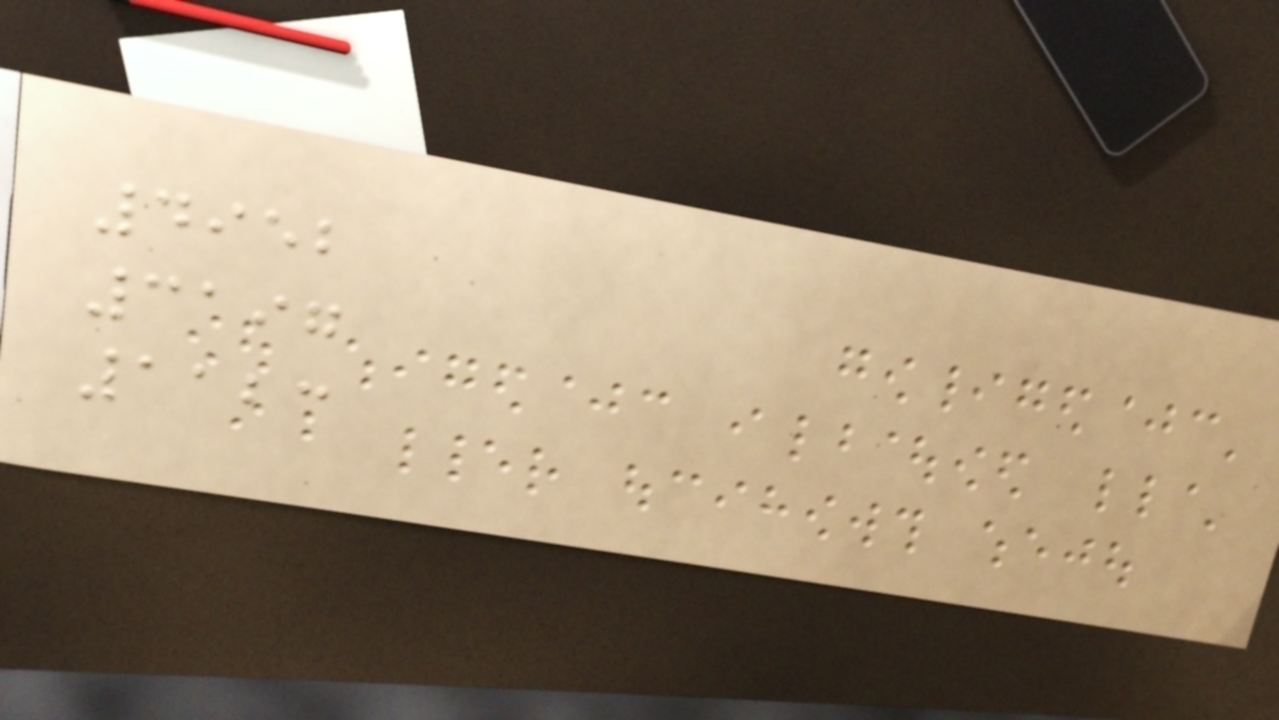4952
3197
1123
